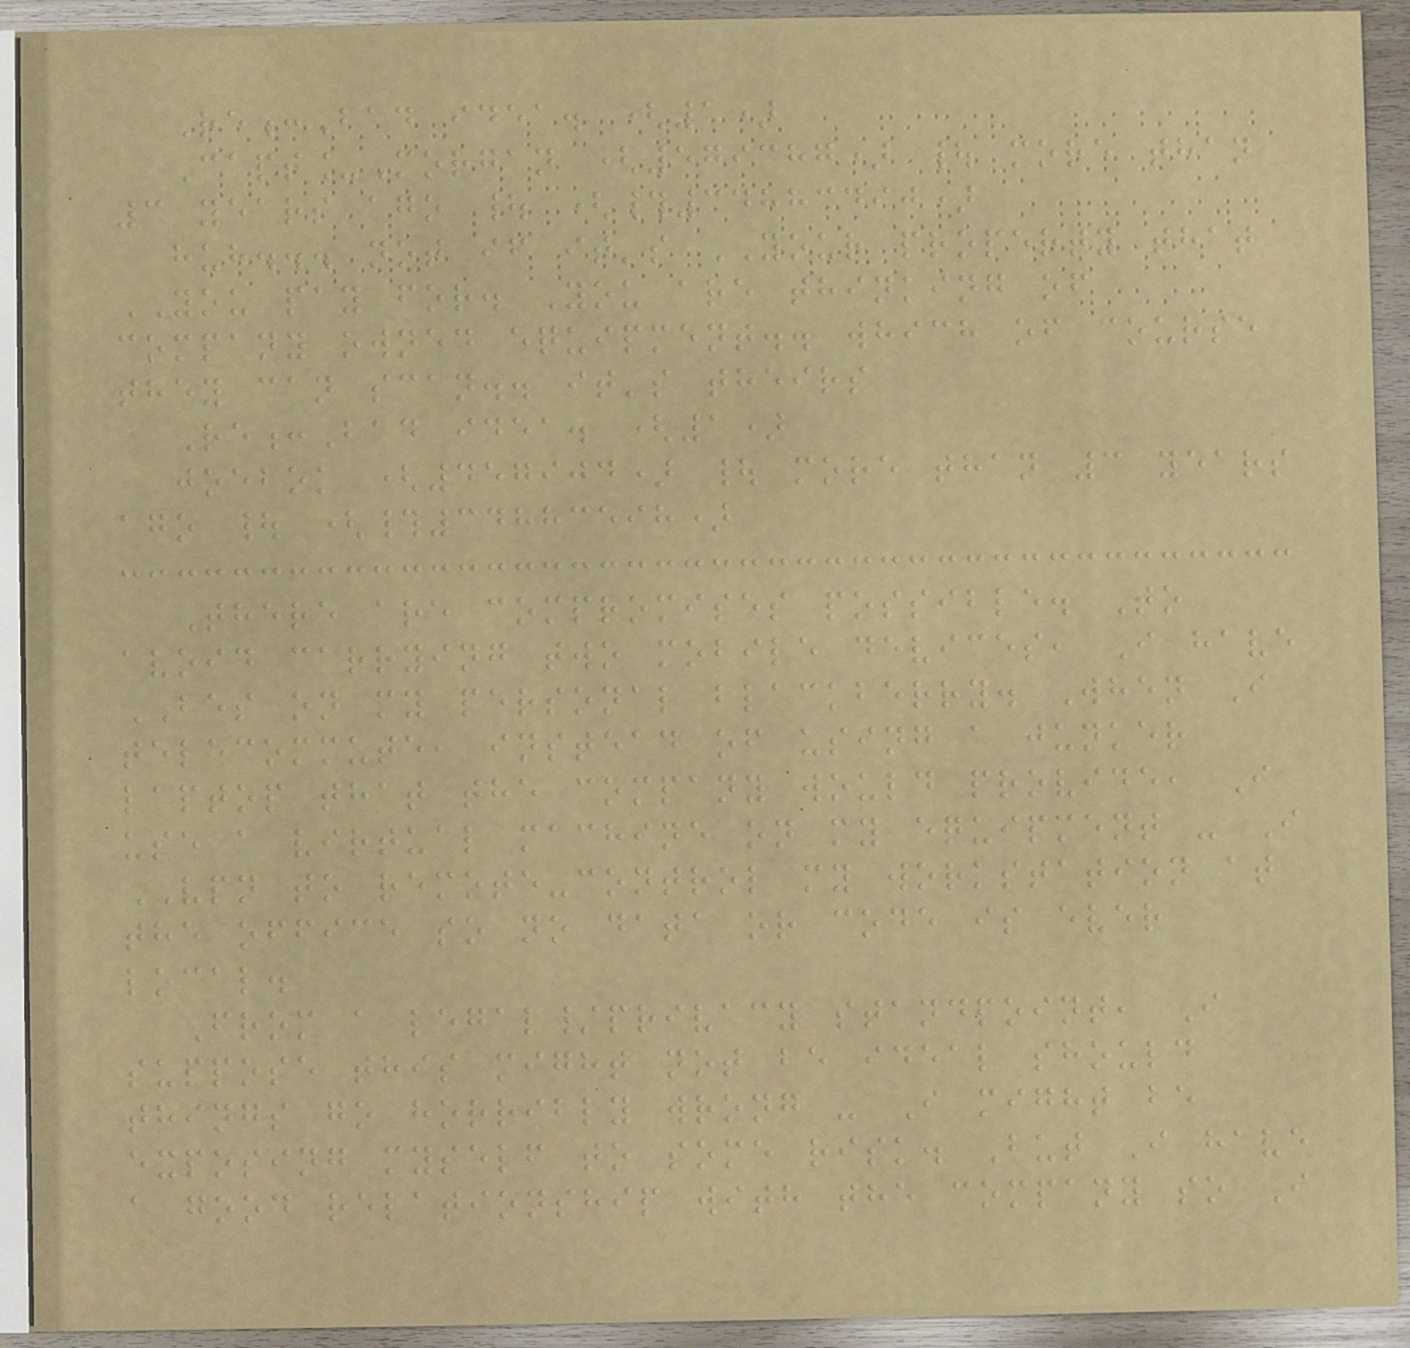Re:Bad idea. (1)
Capt_Morgan (579387) | more than
3 years ago | (#34883490)
huh... not if it's YOUR property that
YOU pay for. You are thinking of
company owned equipment.. which of course
they can scan.. it's theirs
Re:Bad idea. (1)
joebok (457904) | more than 3 years
ago | (#34883598)
There are compromises possible. To
avoid carrying two mobile devices, I have
BES on my personal blackberry. When I
telecommute, instead of using a junker
laptop that the company would provide, I
use a virtual machine on my equipment - I
VPN to remote-control my workstation at
the office so no data or code is ever
local.
From a legal/privacy standpoint, I
suppose this might not be ideal should
things go horribly wrong - I might be
exposing myself to some risk. But I have
a good relationship with the company so I
